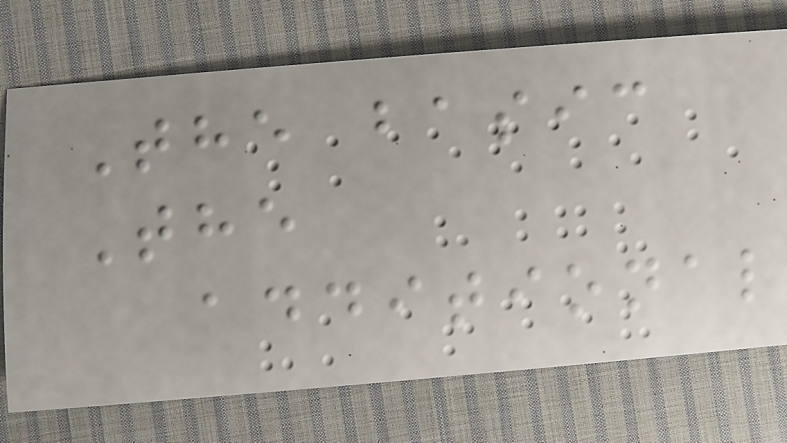The basic
The
additional
